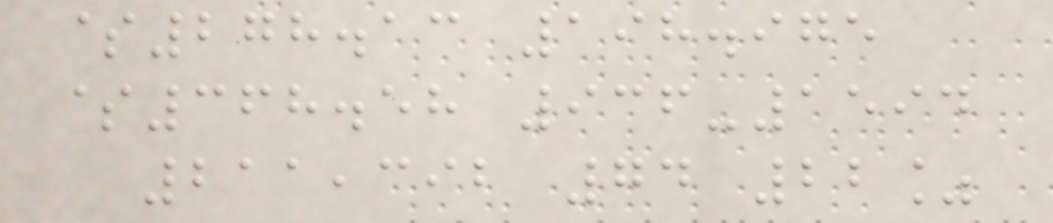$278.13 198.975
$368.58 936-1594
211,392 74 22%
